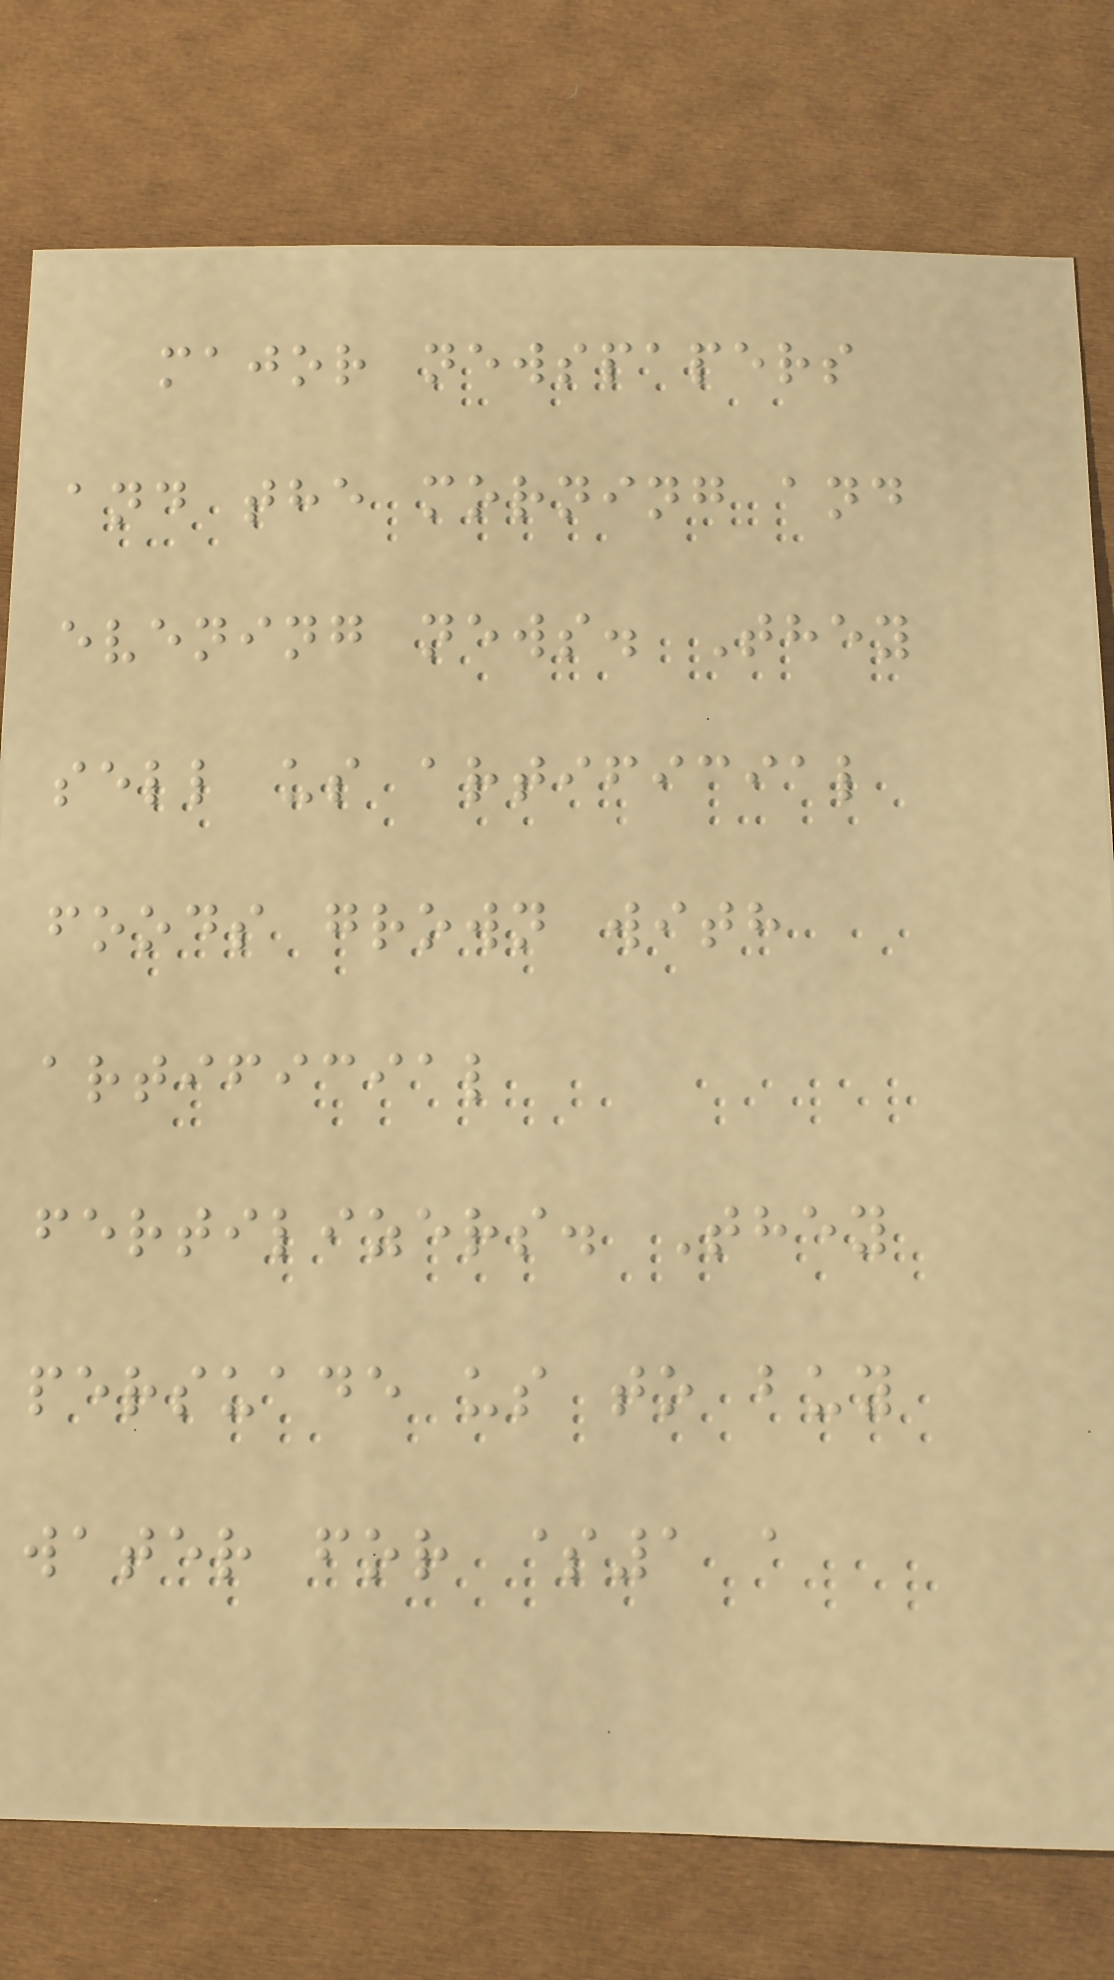major newspapers
and the morning and
evening news. They
sell us artificial
foods grown with
artificial
fertilizers. They
persuade us to buy
water for $1 a
